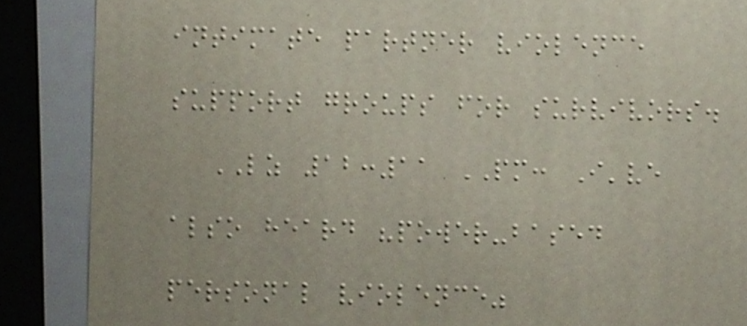intimate partner violence
support groups for survivors.
LZ 12:11 PM: I've
also heard "power-based
personal violence"
